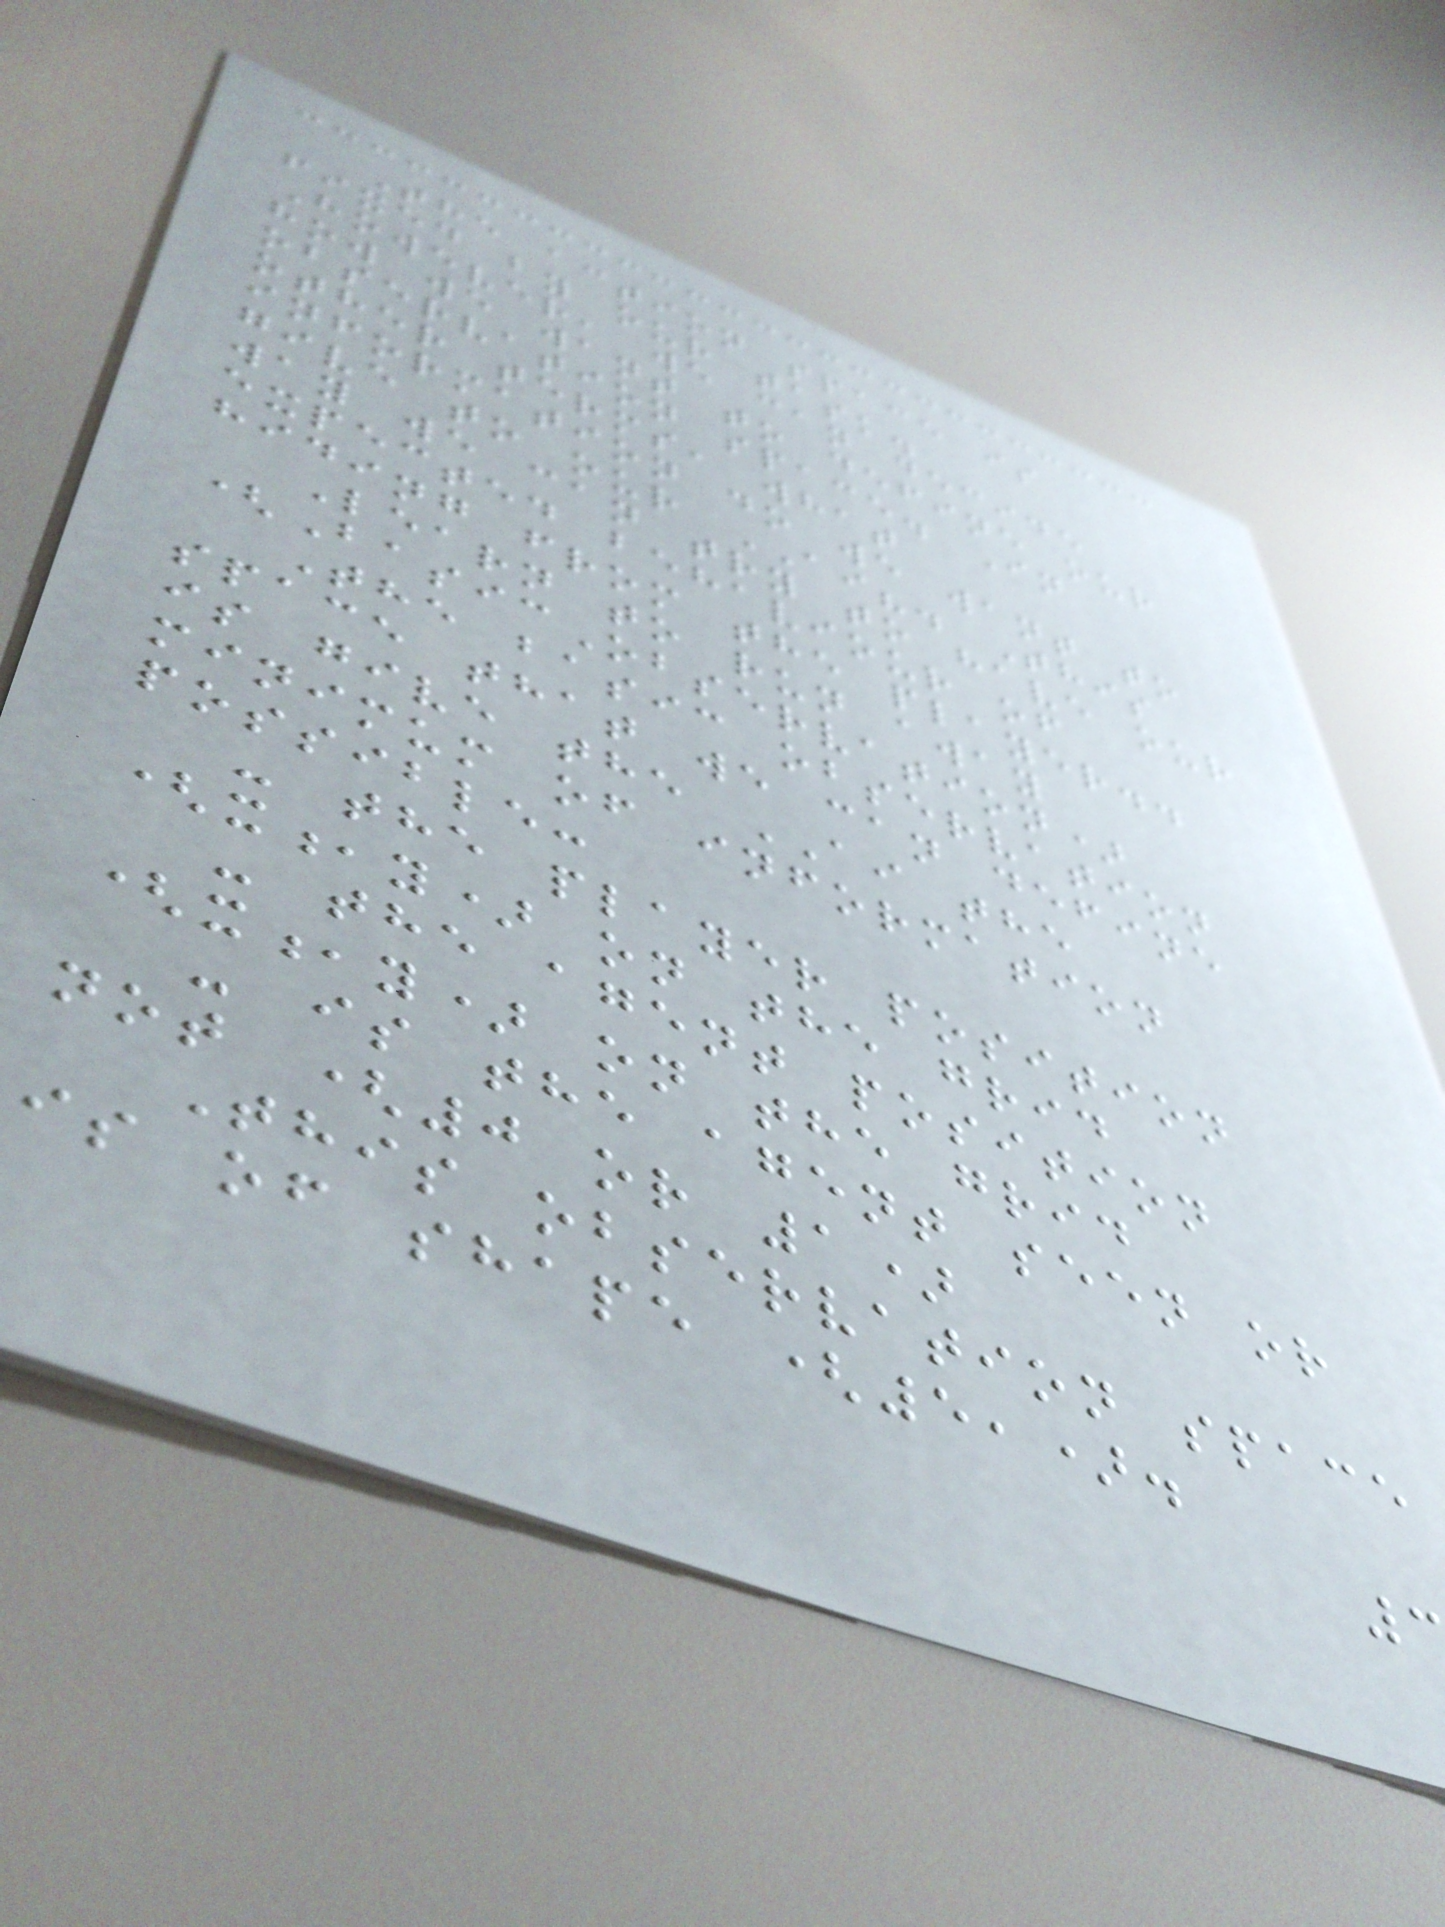The action space is
fixed by our task.
However, we can decide
how we want to define our
observation space. In
other terms, what
information do we want to
give to our AI?. This
way we can try to have our
expected behaviour of
hiding from the player..
Learn to run away
(BasicObservation)
The basic observation
space that we can define
is give the AI the
minimum of information
possible:
- the player position
(x,y) on the grid
- the agent position
(x,y) on the grid
- is the agent seen or
not (0 or 1)
This observation space
is of shape (5,).
